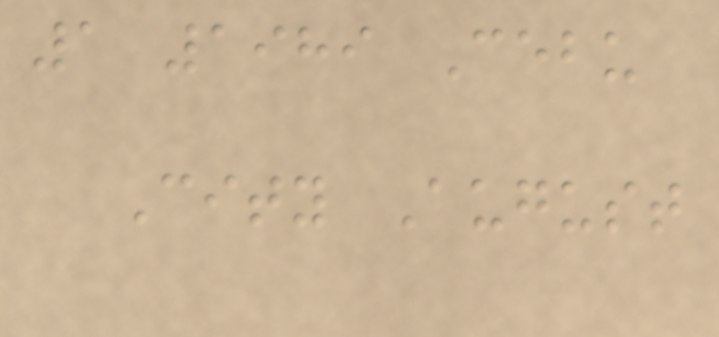1 1989 Cebu
City August
